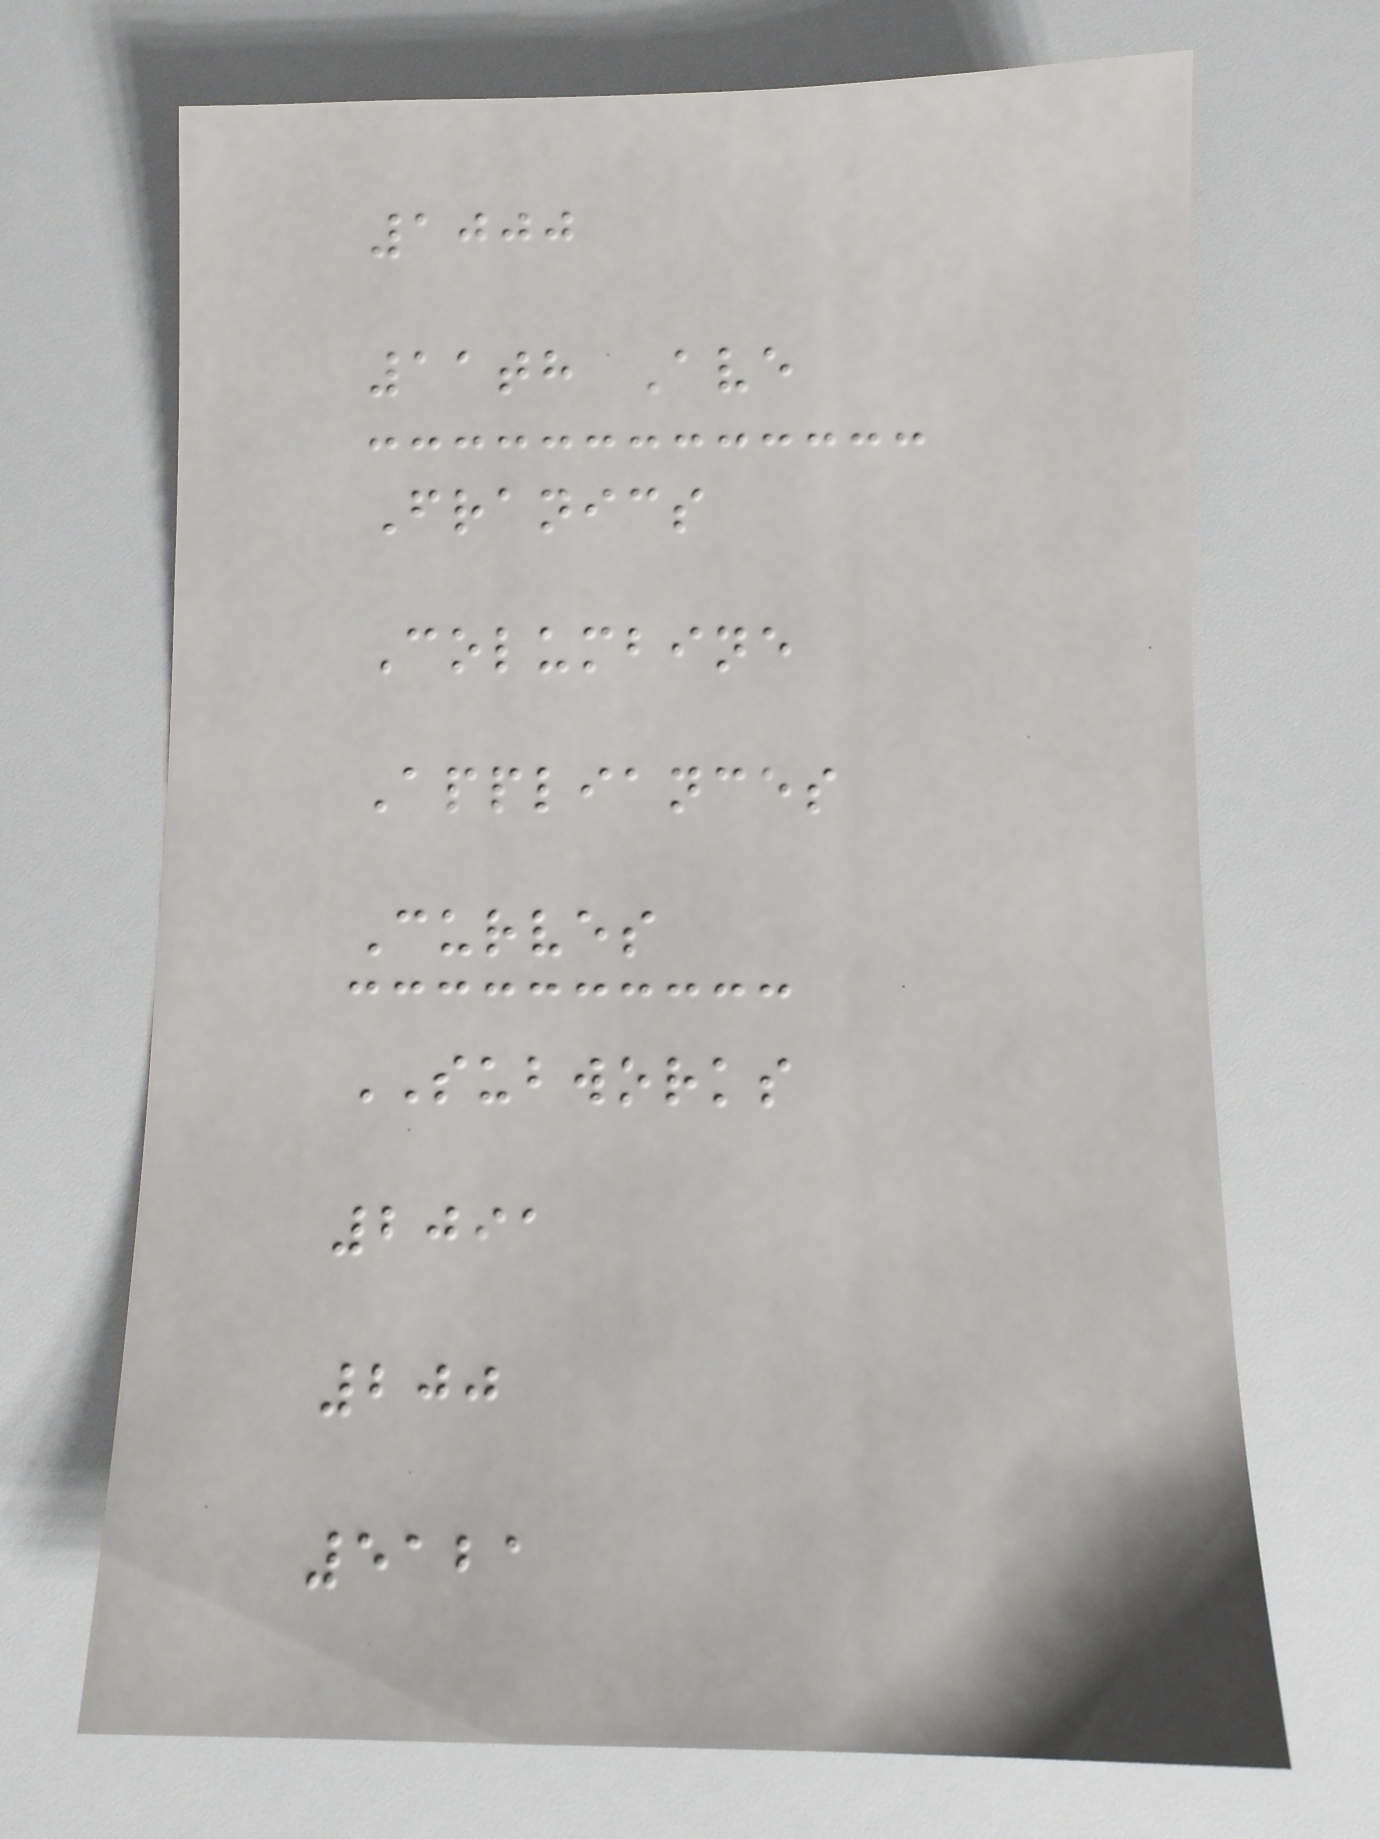1000
11th Ave
Franics
Columbine
Appliances
Curves
SUBWORKS
2091
200
5121
